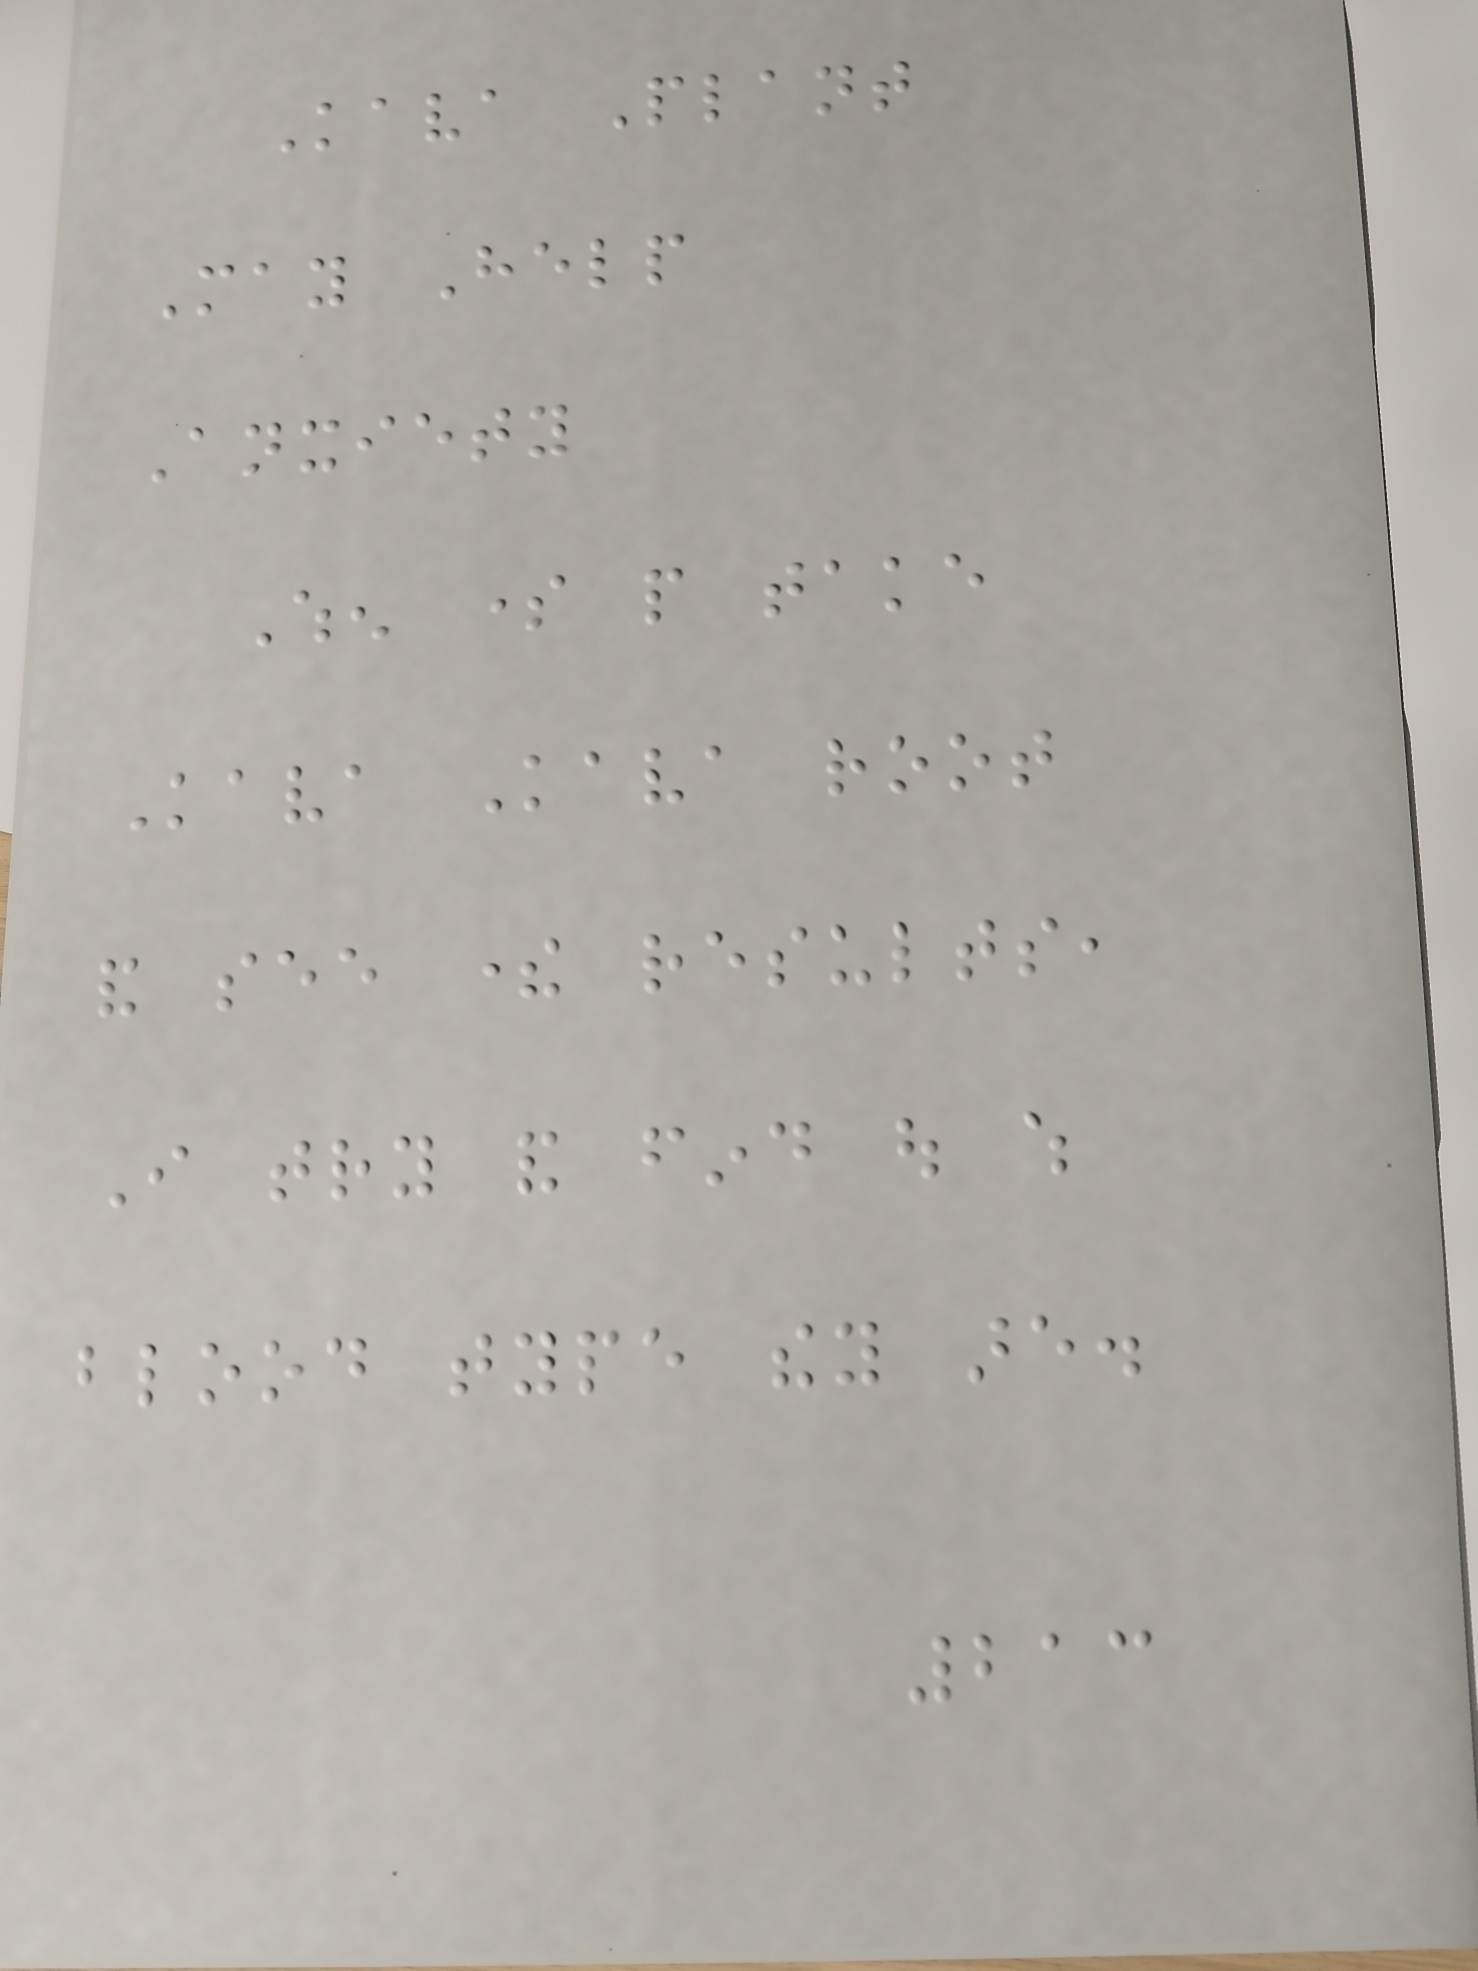Kava Plant
May Help
Anxiety
When some people take
Kava Kava root
and see there results,
I try and find out which
blood type they are.
213
